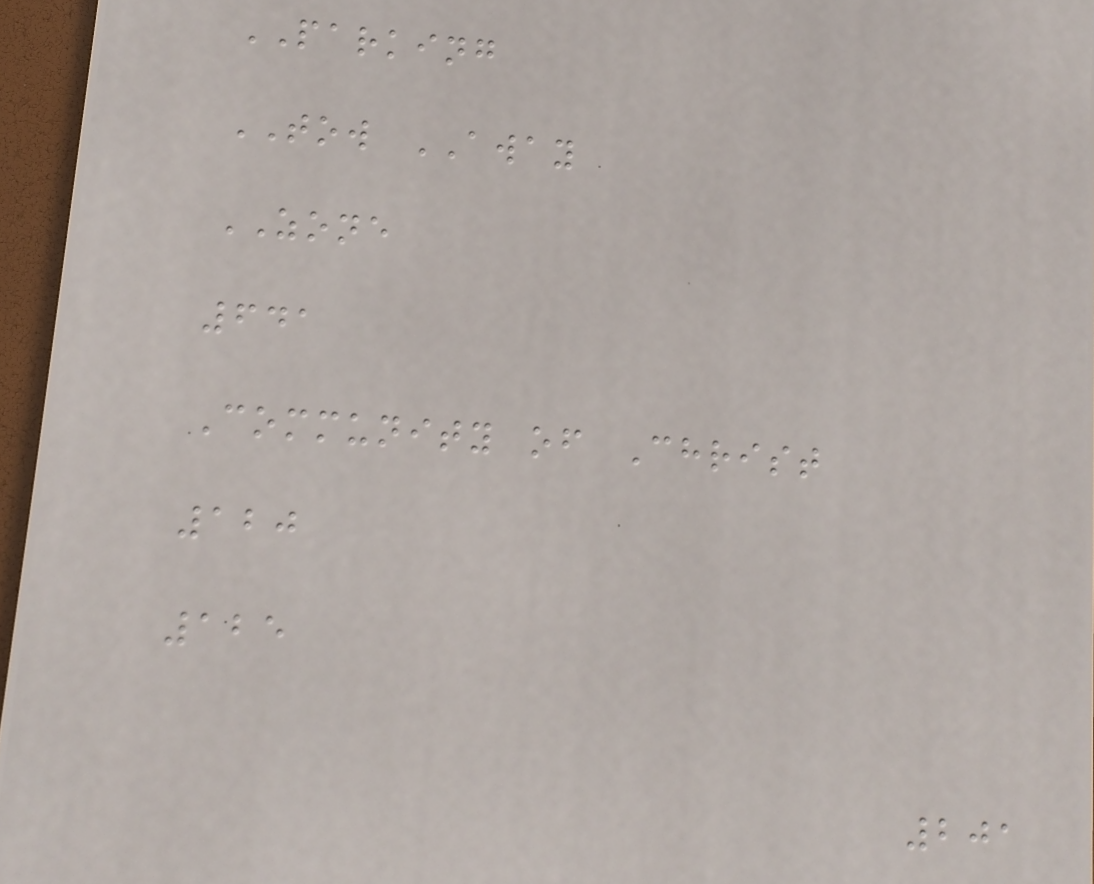PARKING
TOW AWAY
ZONE
641
Community of Christ
120
125
201
